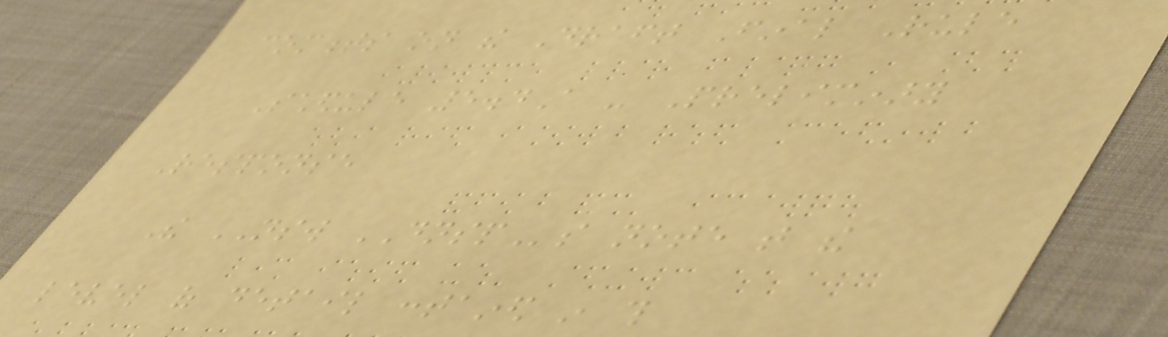comments on the Draft Final Rule
Schedule 5.4A - Preliminary
Response
The NSW DNSPs note that the
level of detail contained in this
